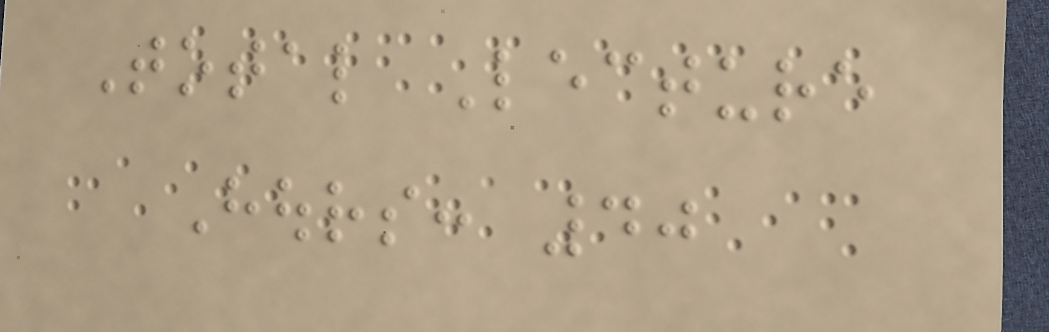Total Lecture
Hours: 40
